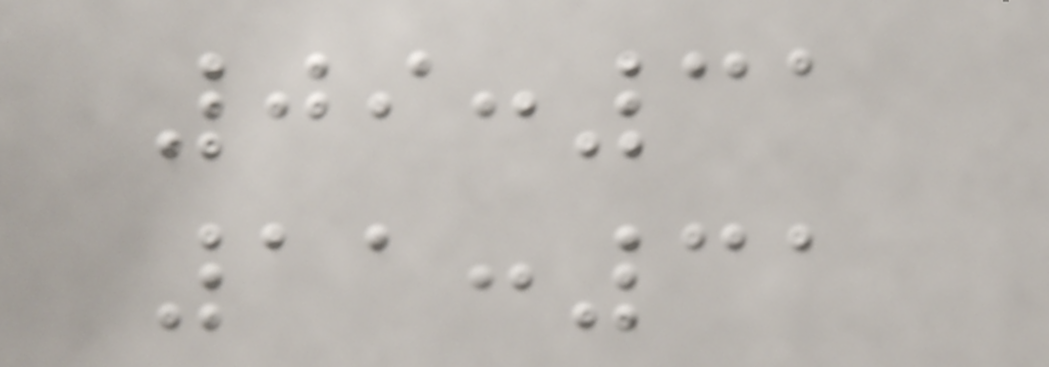09:31
11:31
